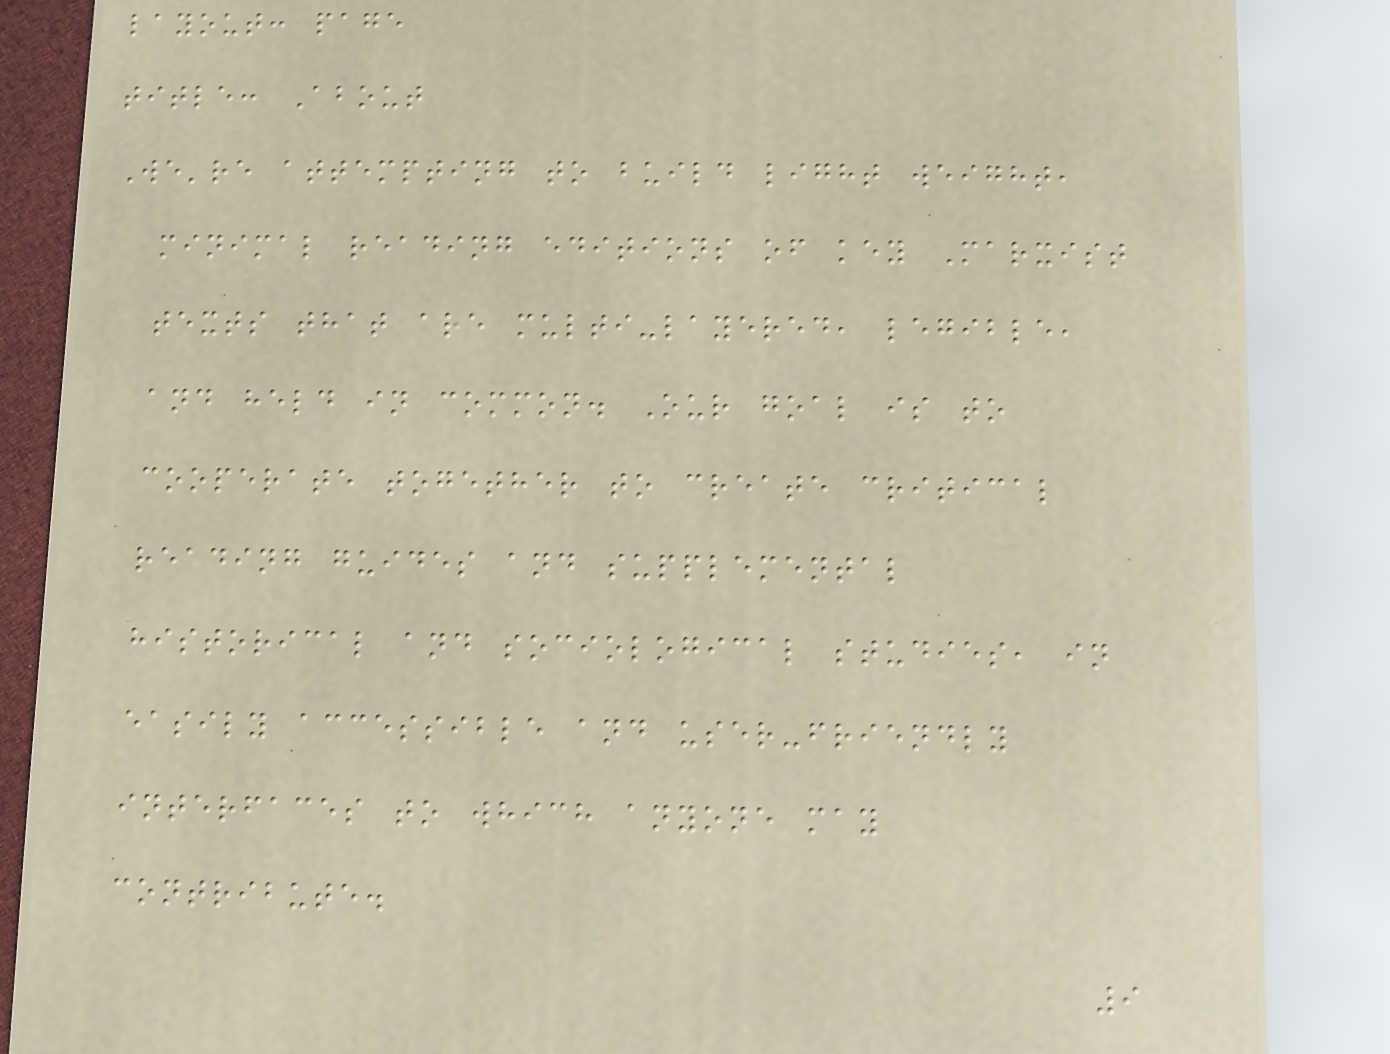layout: page
title: About
We're attempting to build light weight,
minimal reading editions of key Marxist
texts that are multi-layered, legible,
and held in common. Our goal is to
cooperate together to create critical
reading guides and supplemental
historical and sociological studies, in
easily accessible and user-friendly
interfaces to which anyone may
contribute.
9
